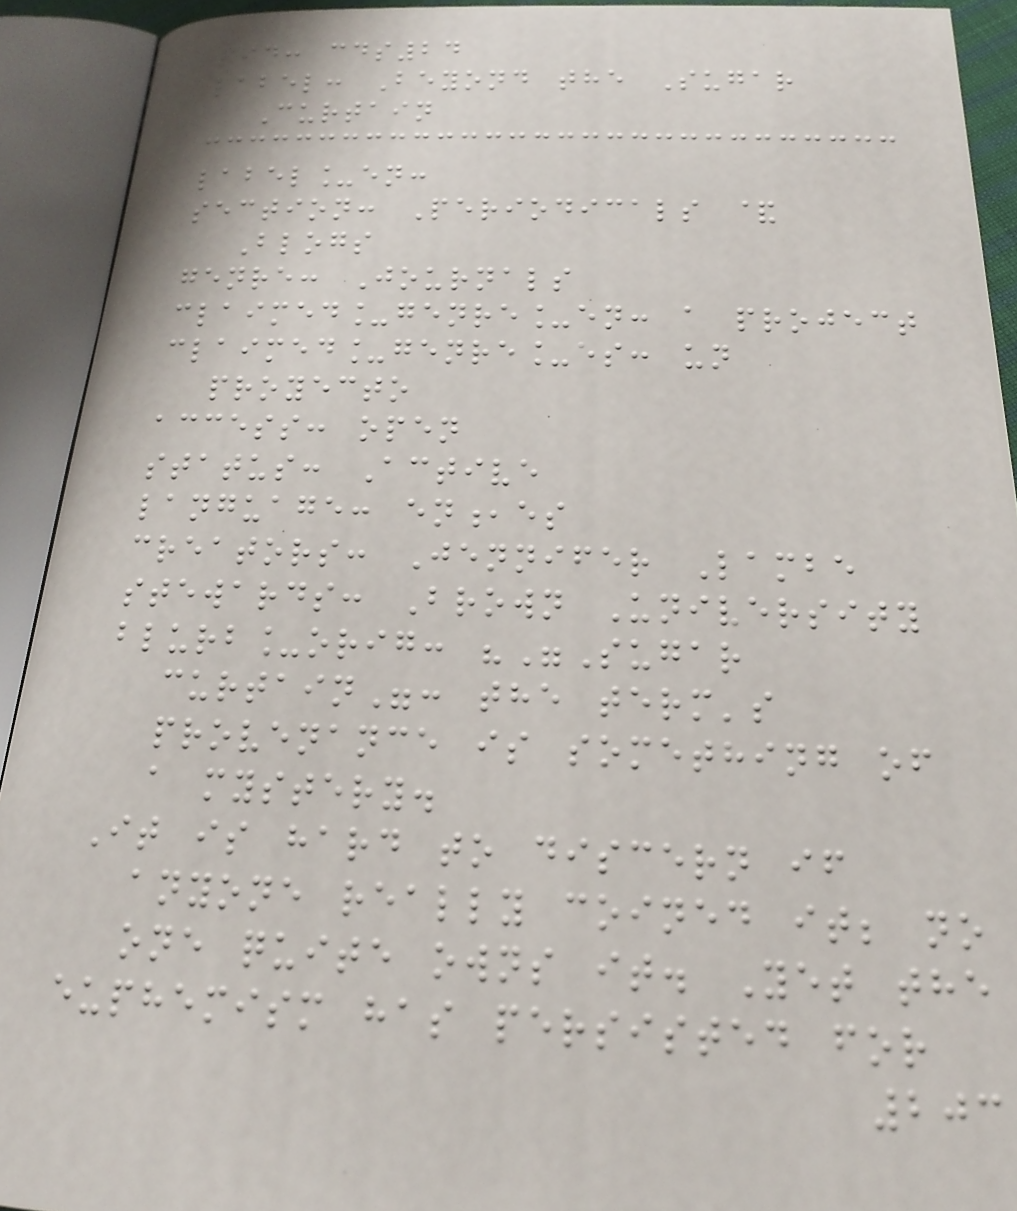pid: cds24
label: Beyond the Sugar
Curtain
label_en:
section: Periodicals &
Blogs
genre: Journals
claimed_genre_en: a project
claimed_genre_es: un
proyecto
access: open
status: Active
language: en,es
creators: Jennifer Lambe
stewards: Brown University
blurb_orig: ""Sugar
curtain": the term's
provenance is something of
a mystery.
It is hard to discern if
anyone really coined it; no
one quite owns it. Yet the
euphemism has persisted for
203
